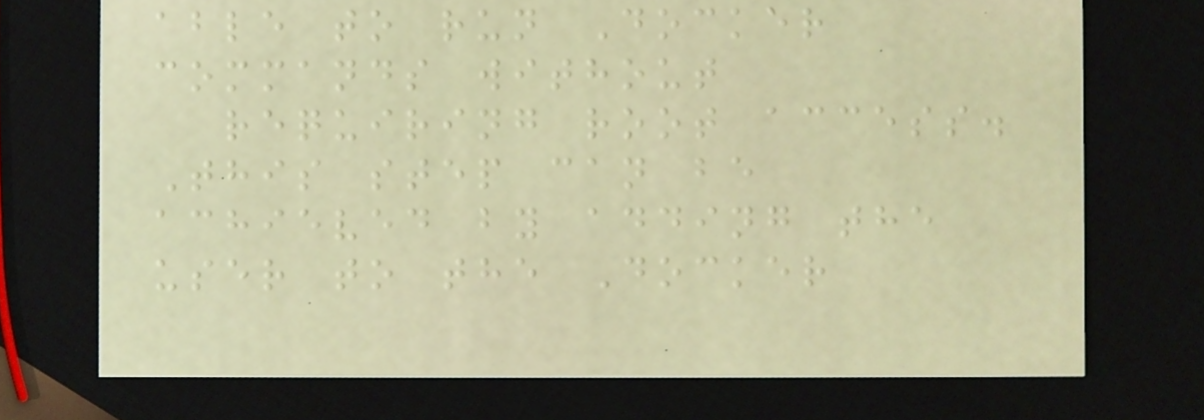able to run Docker
commands without
requiring root access.
This step can be
achieved by adding the
user to the Docker
